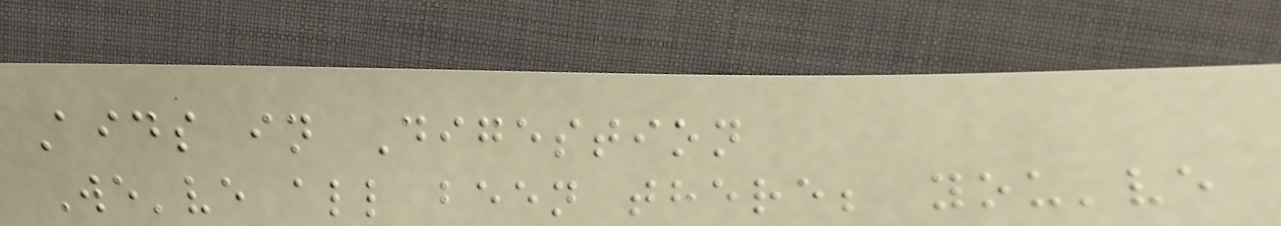Aids in Digestion
We've all been there; you've
